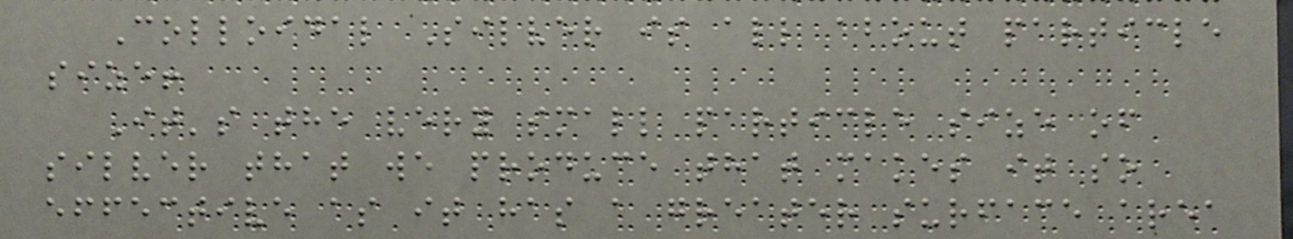Colloidal Silver is all about particle
size!
It's the very small particle size of
silver that we produce that makes it so
effective as it has a greater surface area
